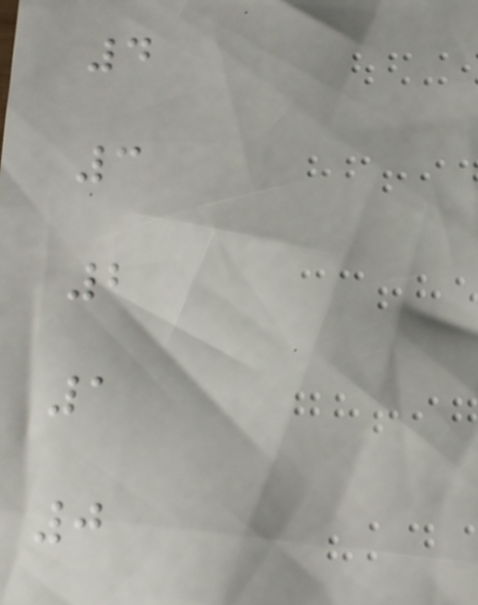4
3
2
1
0
